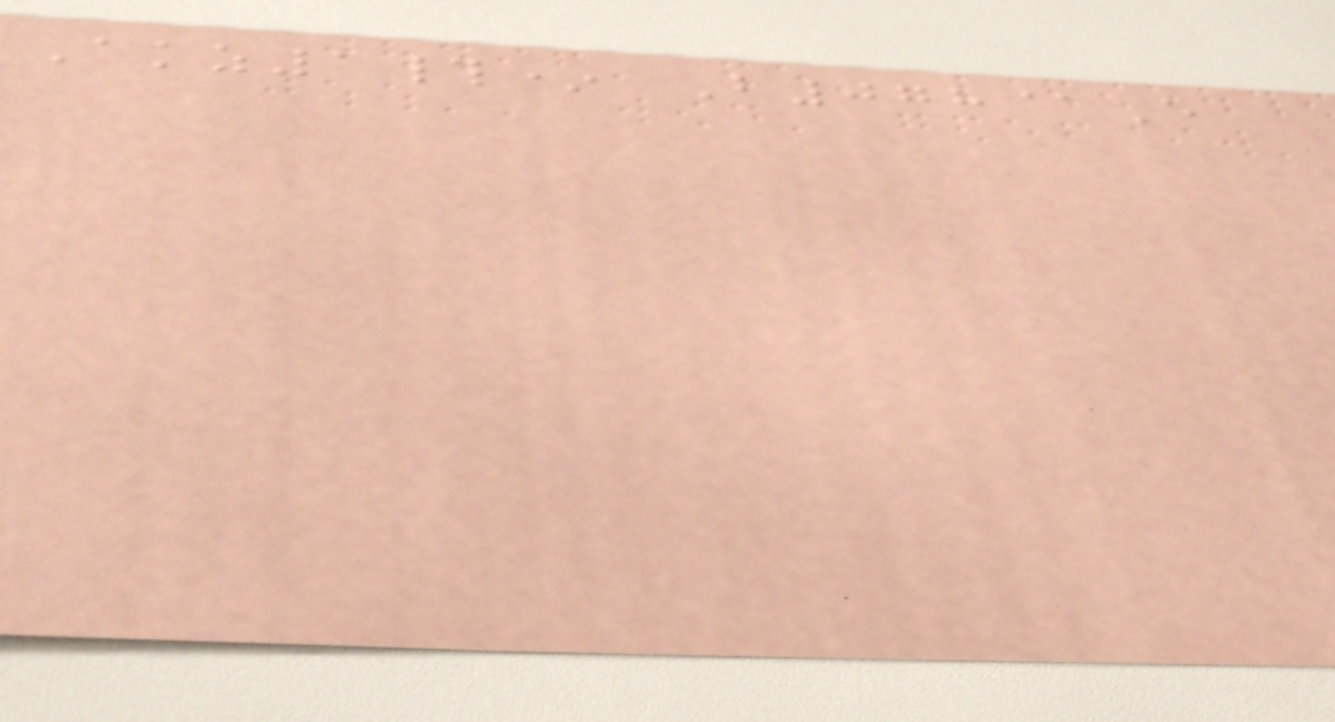Akz1#* B078@E
